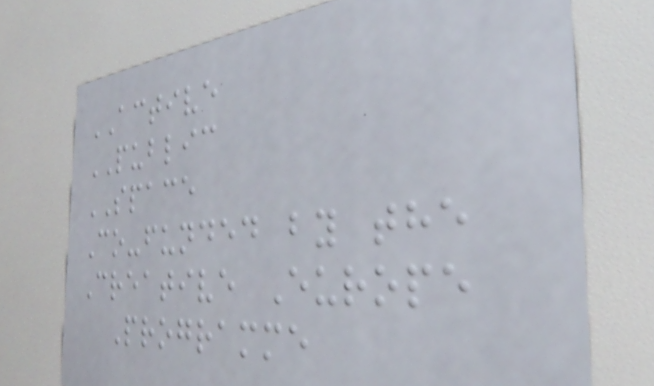ACTIVE
PUBLIC
SPACE
Co-funded by the
Creative Europe
Programme
